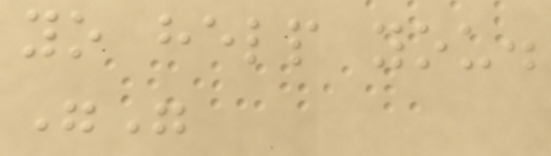yo help you.
""
